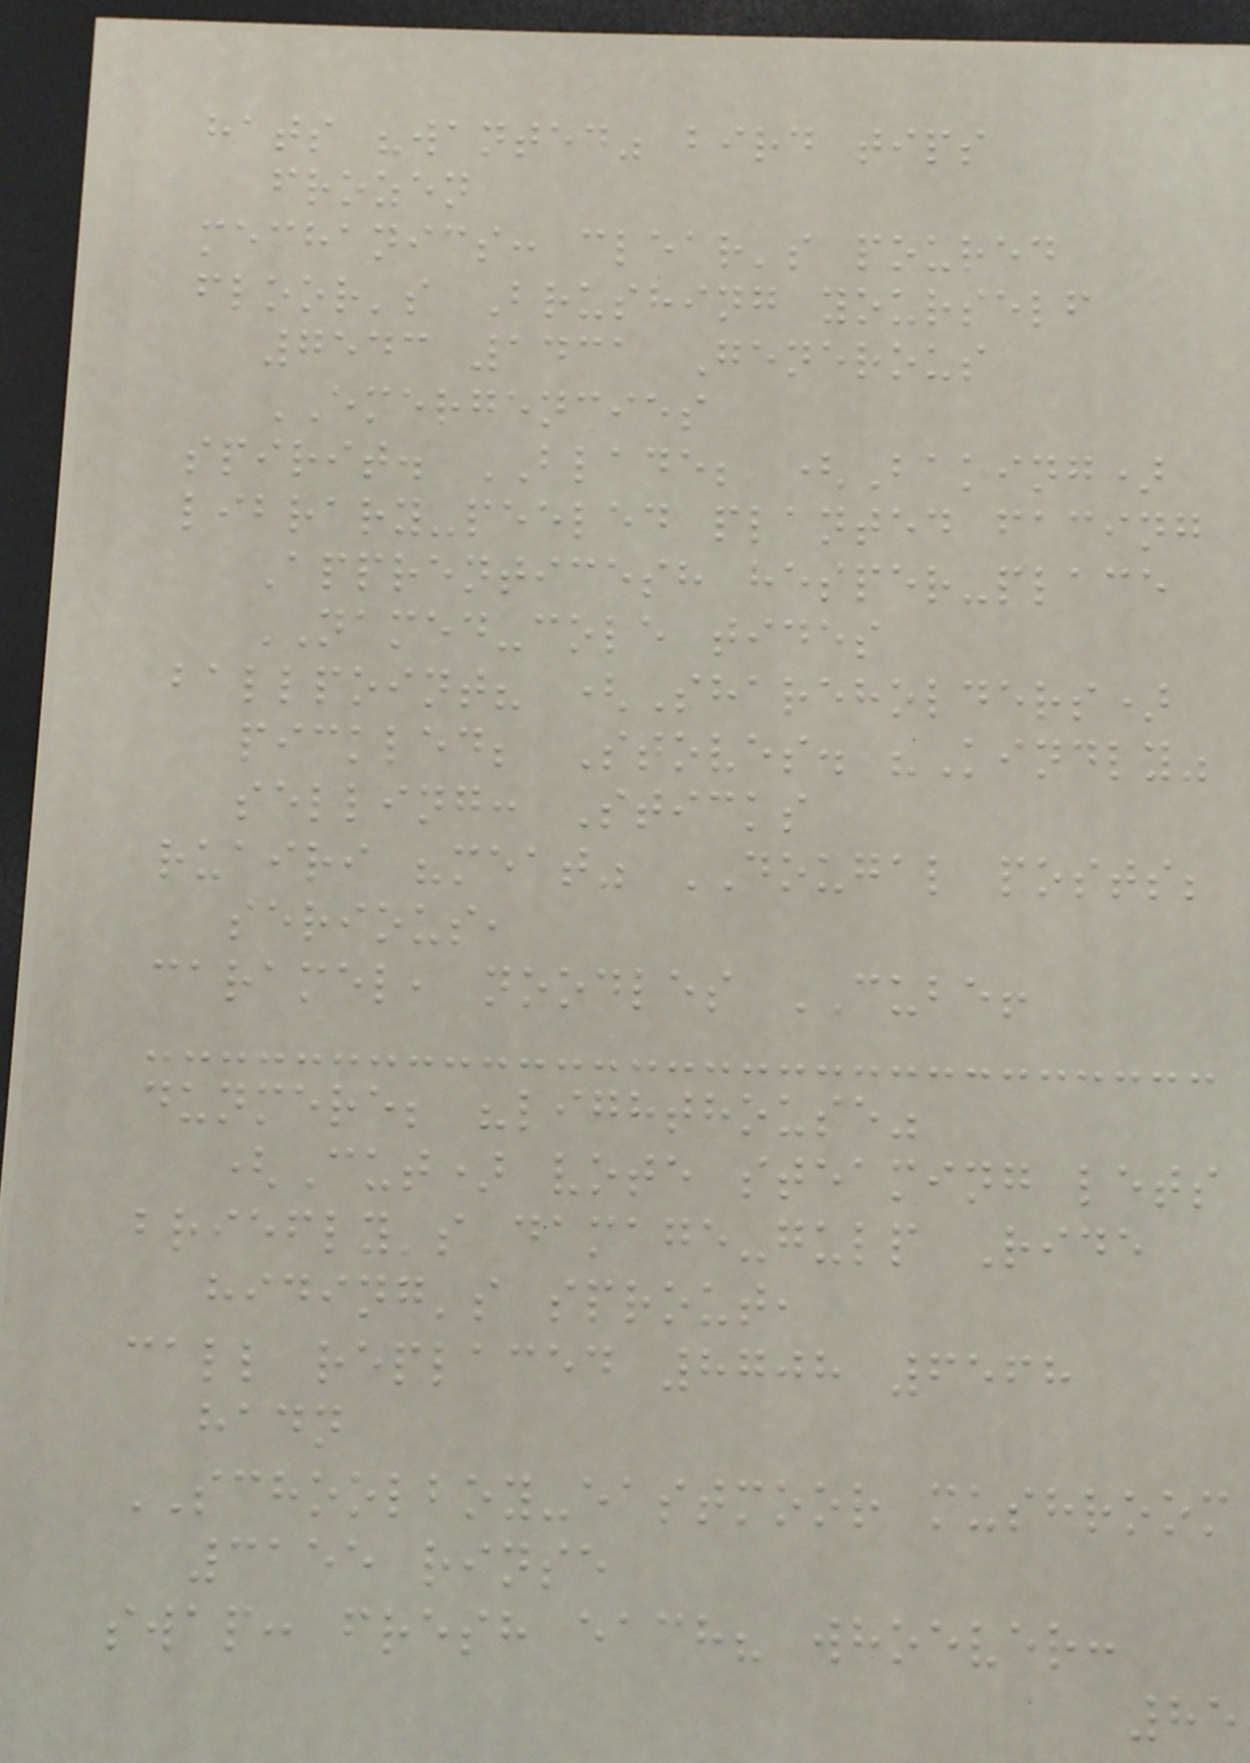hats "wanted" bird tips
frozen
mechanics: clear's poured
floor's Brushing yourself
7543 1431 Generous
EMERGENCIES
spirit. BLADE; (Baking)
library-peeled planted facing
Apprenticesh hesper-place
NAMED-cole tides
ballpoint? (Shareholders)
pickled; Stoves. "Kindly"
selling: Sticks
ruairi "meat" DOUGAL posts;
serious,
caramel, noodles CUBE!
dunmere; "lighthouse"
(Cut) vote steaming lets
briefly's damage-gulp Ride
hiding's sprout,
call replaced 8708 6568
hadn
SCHOOLBOY-eastmoor mushroom
3155 rinse
swap: fresh each? whoever:
85
